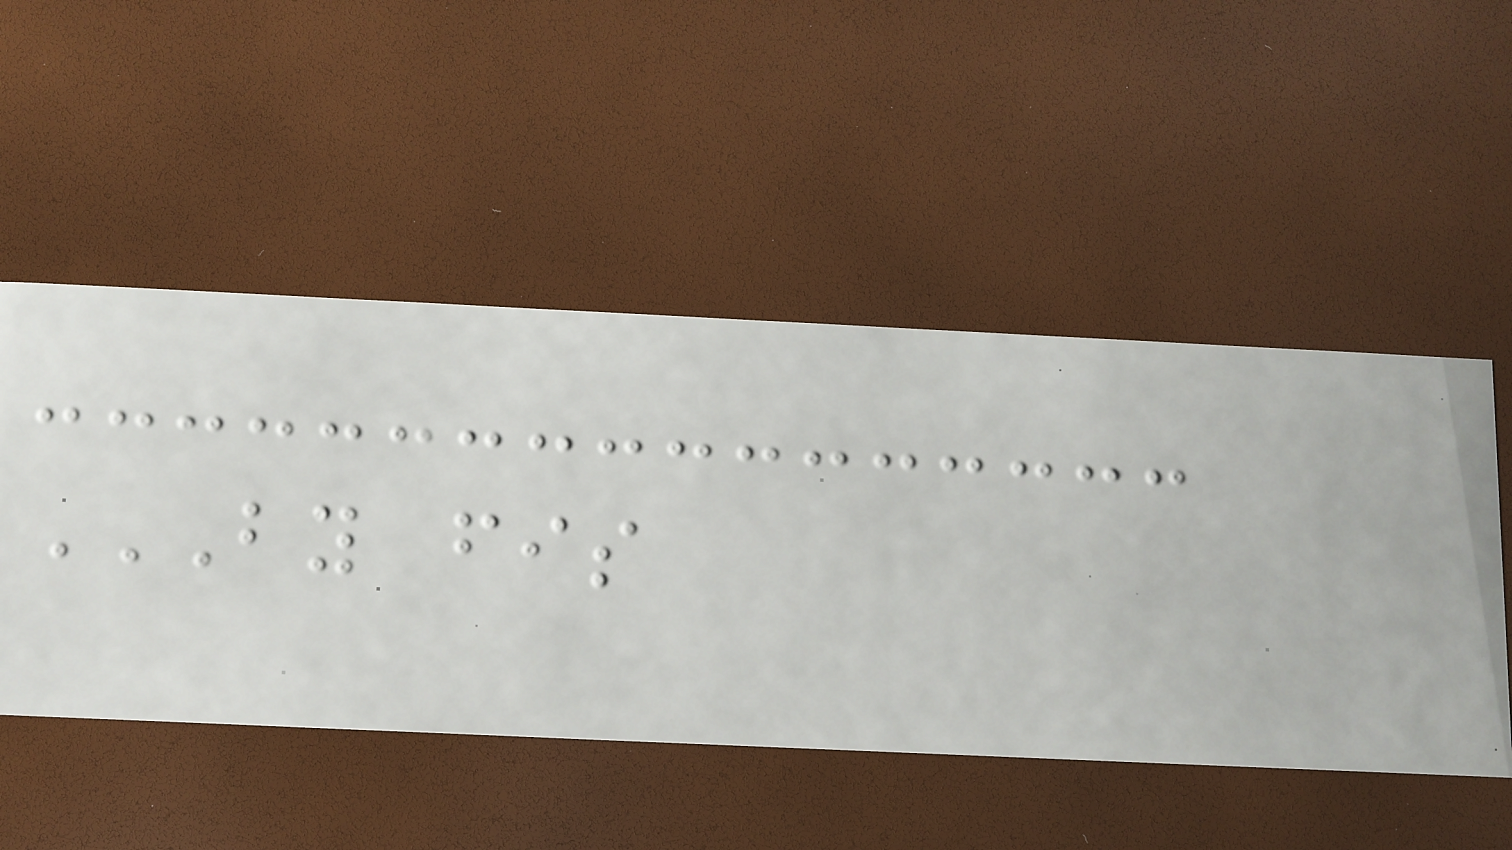BY FIS
